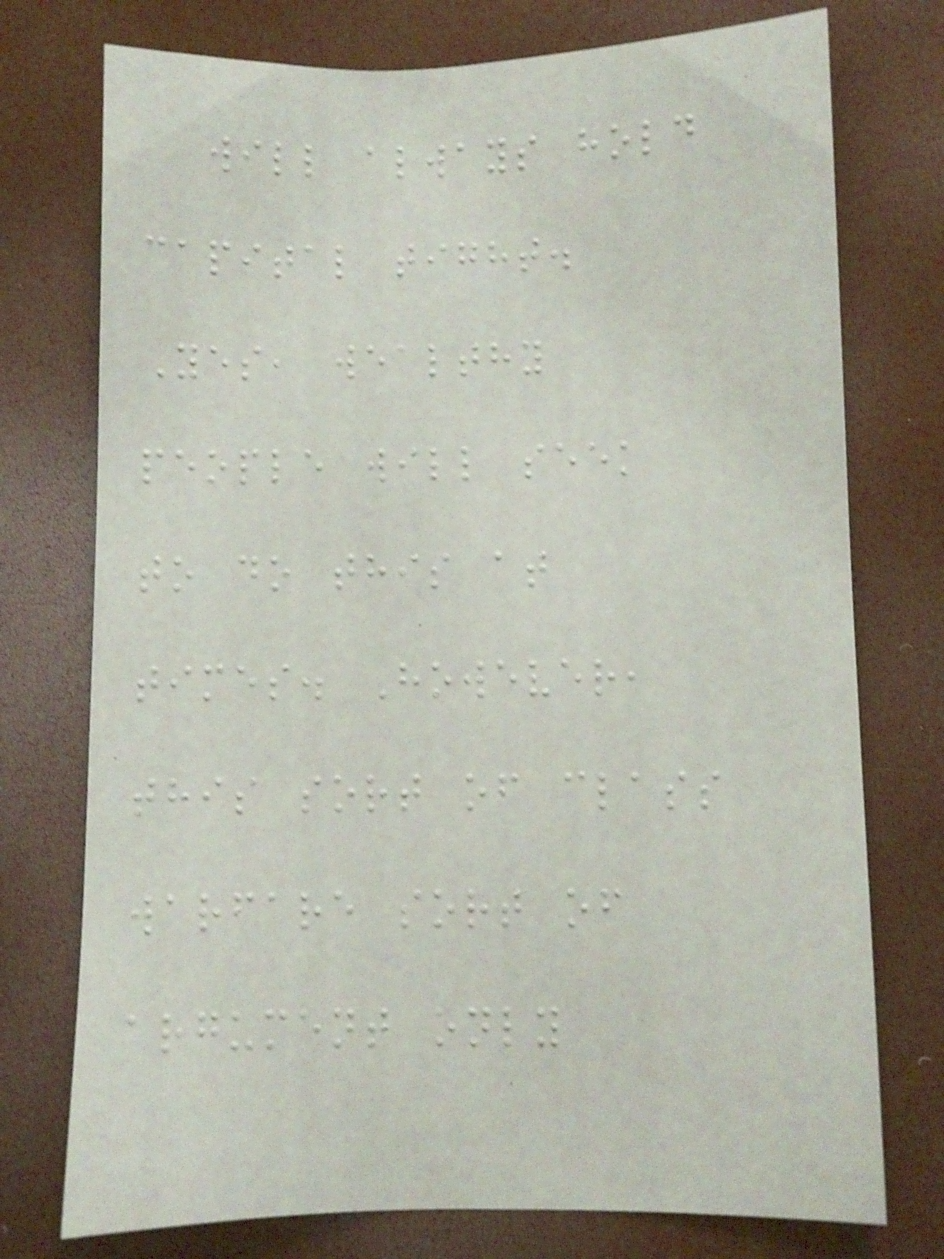will always hold
capital tight.
Yes, wealthy
people will seek
to do this at
times. However,
this sort of class
warfare sort of
argument only
